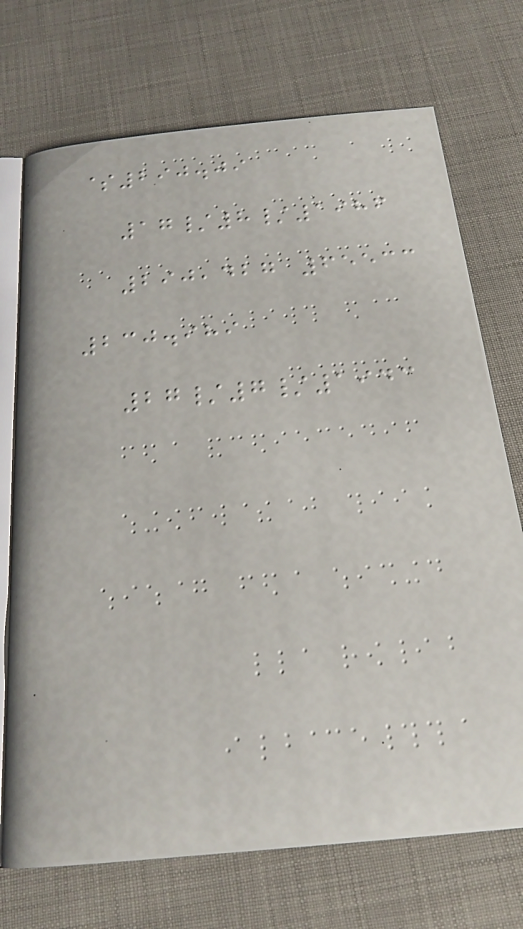$290.09
17/8/1986
290,427 65533
230.989
27/7/1943
